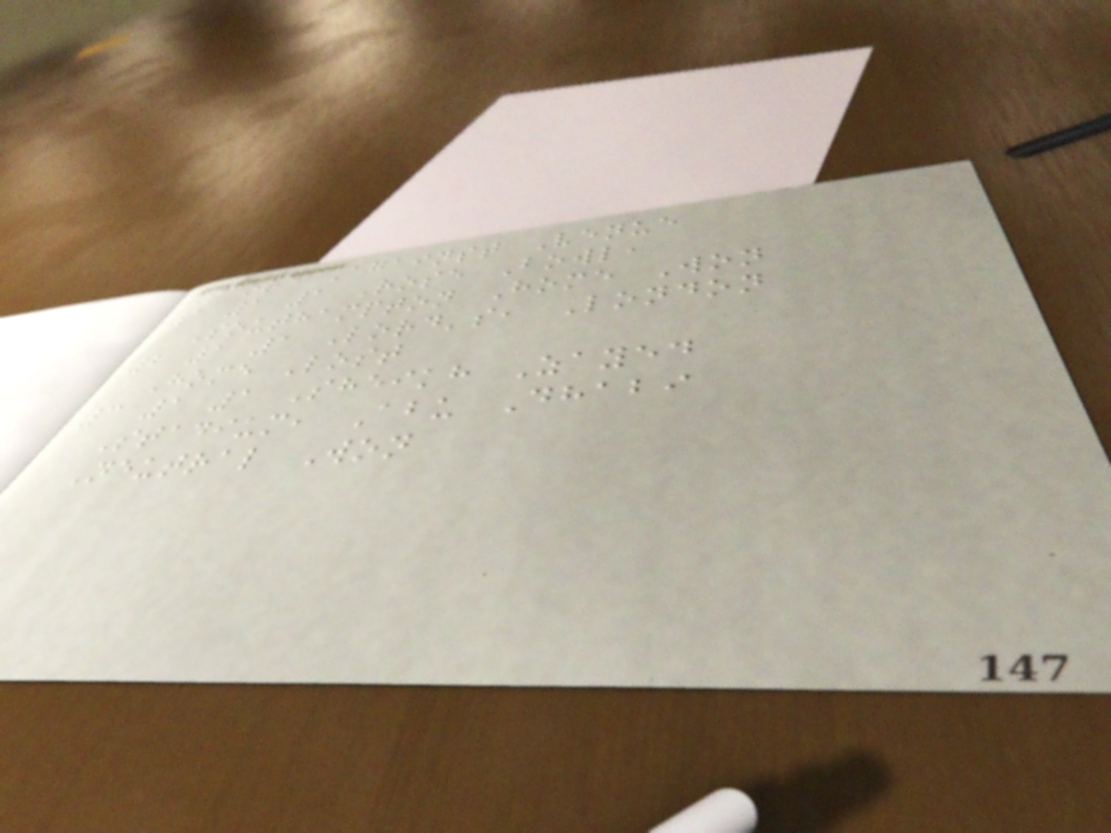Score Against Venue
1 1 1 Rose Bowl,
Southampton Home Won
2 1 1 Lord's, London
Home Lost
3 1 1 Sheikh Zayed
Stadium, Abu Dhabi
Neutral Won
